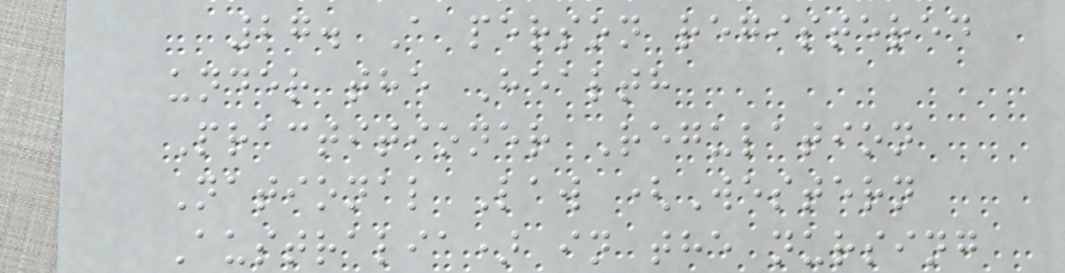27. A person registered
under the Health
Practitioner Regulation
National Law (Western
Australia) in the nursing
